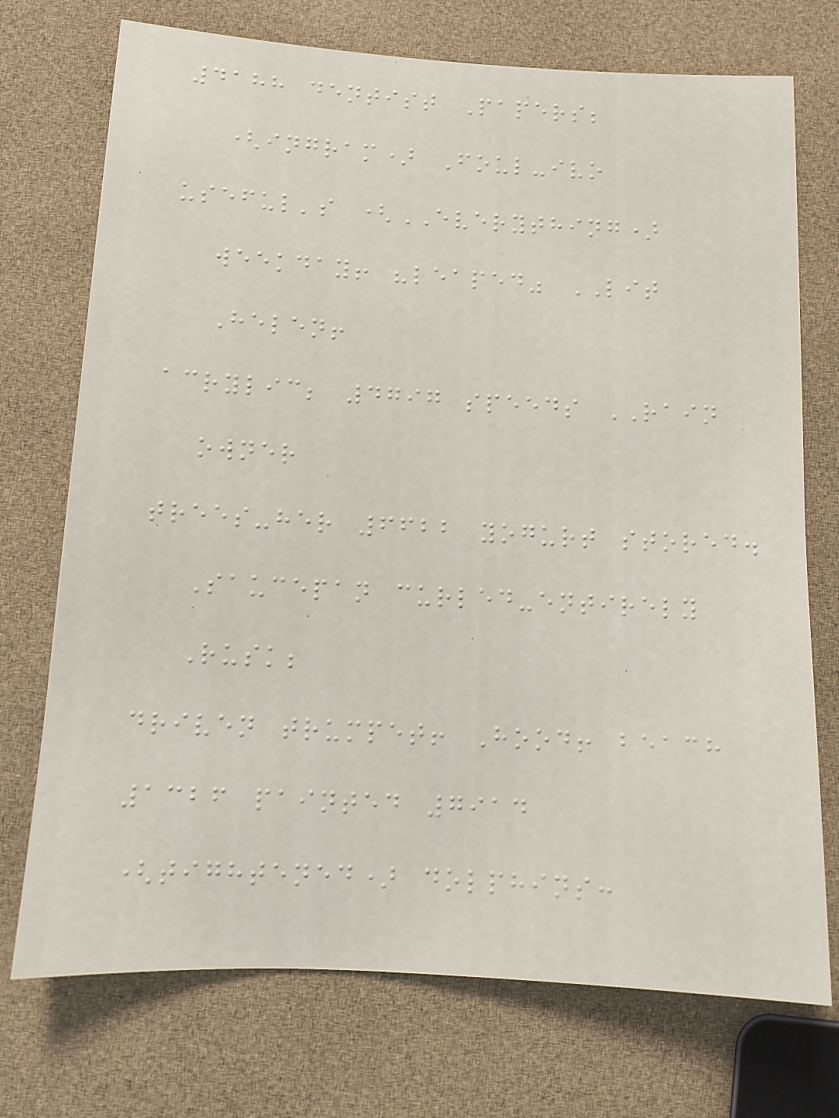4188 dentist Papers;
(ingram) Foul-ivo
useful's (EVERYTHING)
weekday! "leaped" LIT
Helen!
acrylic; 4797 speeds RAIN
owner
trees-her 6622 yogurt stored.
Saucepan curled-entirely
Rusk;
driven trumpet! Hood! beach
1326 painted 7914
(tightened) dolphins:
